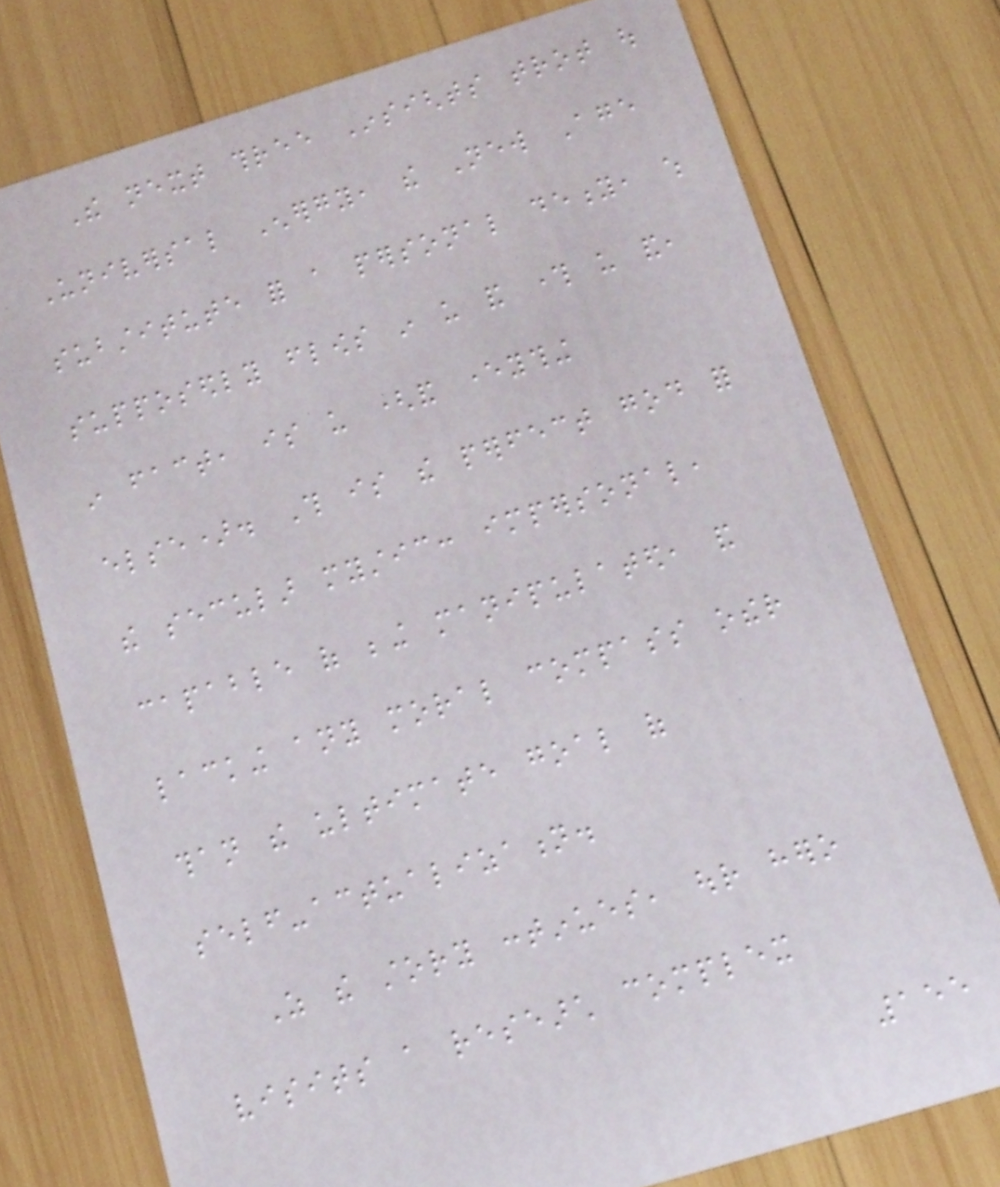The next three Insights trot out
Universal Energy, the New Age
substitute for a personal deity, which
supposedly flows in us and through us and,
in fact, is us (and everything
else). This is the perfect god for
the secular mystic: impersonal,
capable of being manipulated, and
lacking any moral compass other
than the ultimate goal of
self-actualization.
As the story continues, our hero
visits a research complex
155
